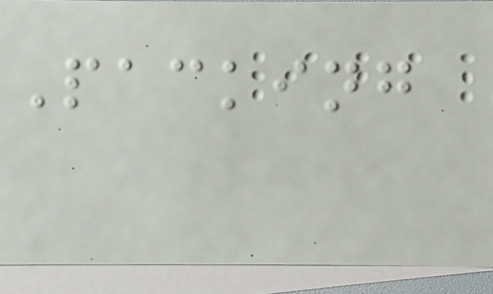Packing
